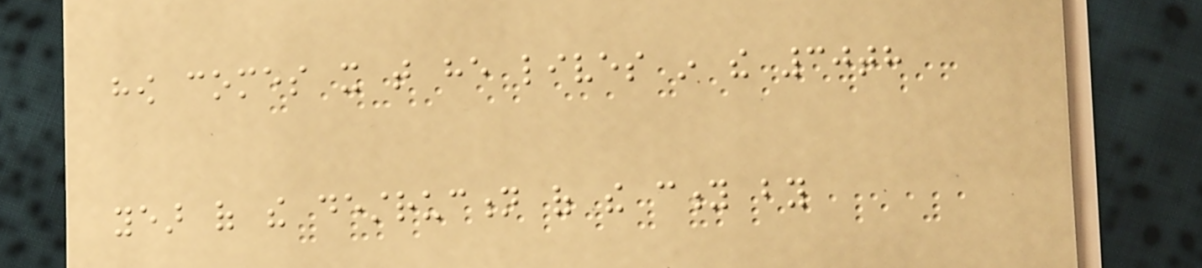how comes it that he lives in the 30th
year of the destruction of the city by
